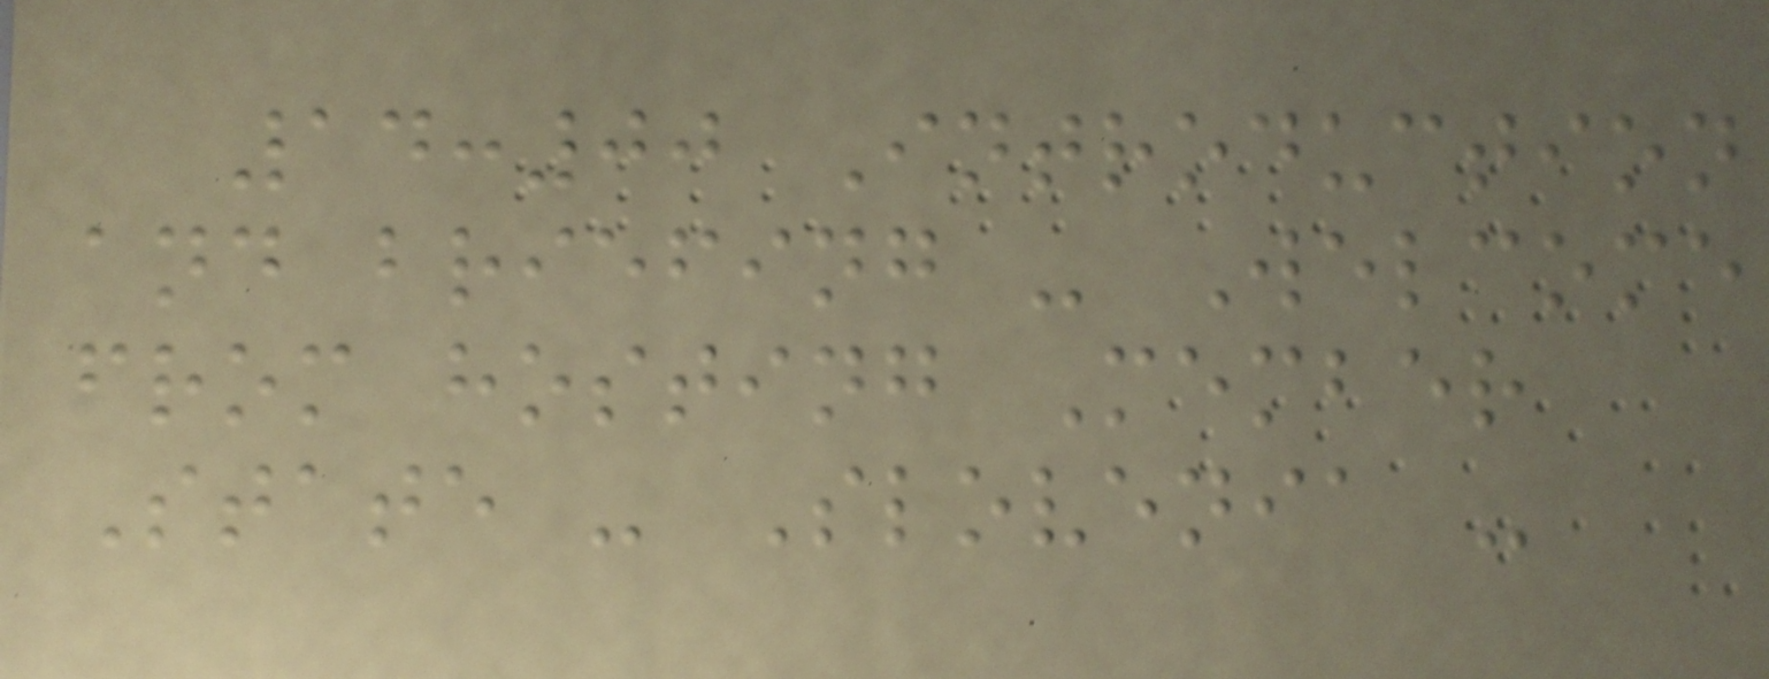14:00 Introduction
and briefing - Welcome
from hosting Member
State - Slovenia -
